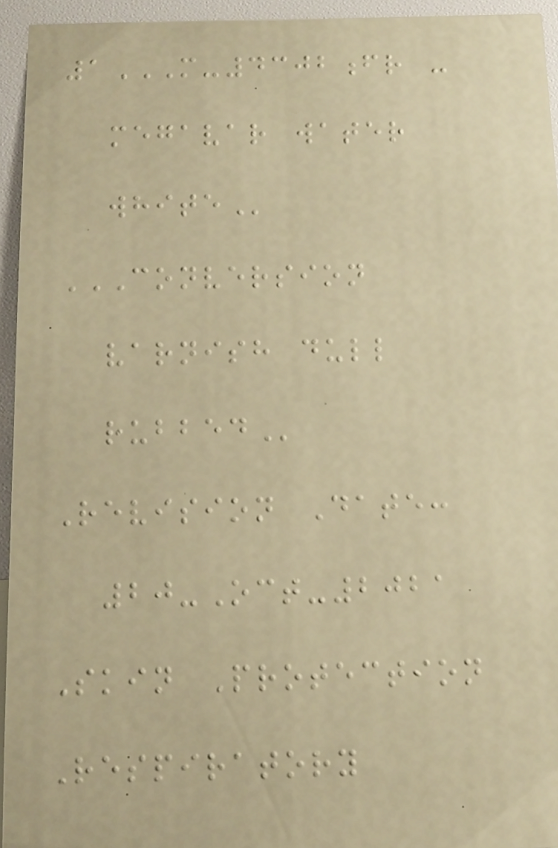1M-4302FR -
MEGAVAR WATER
WHITE
CONVERSION
VARNISH DULL
RUBBED
Revision Date:
20-Oct-2021
Skin Protection
Respiratory
